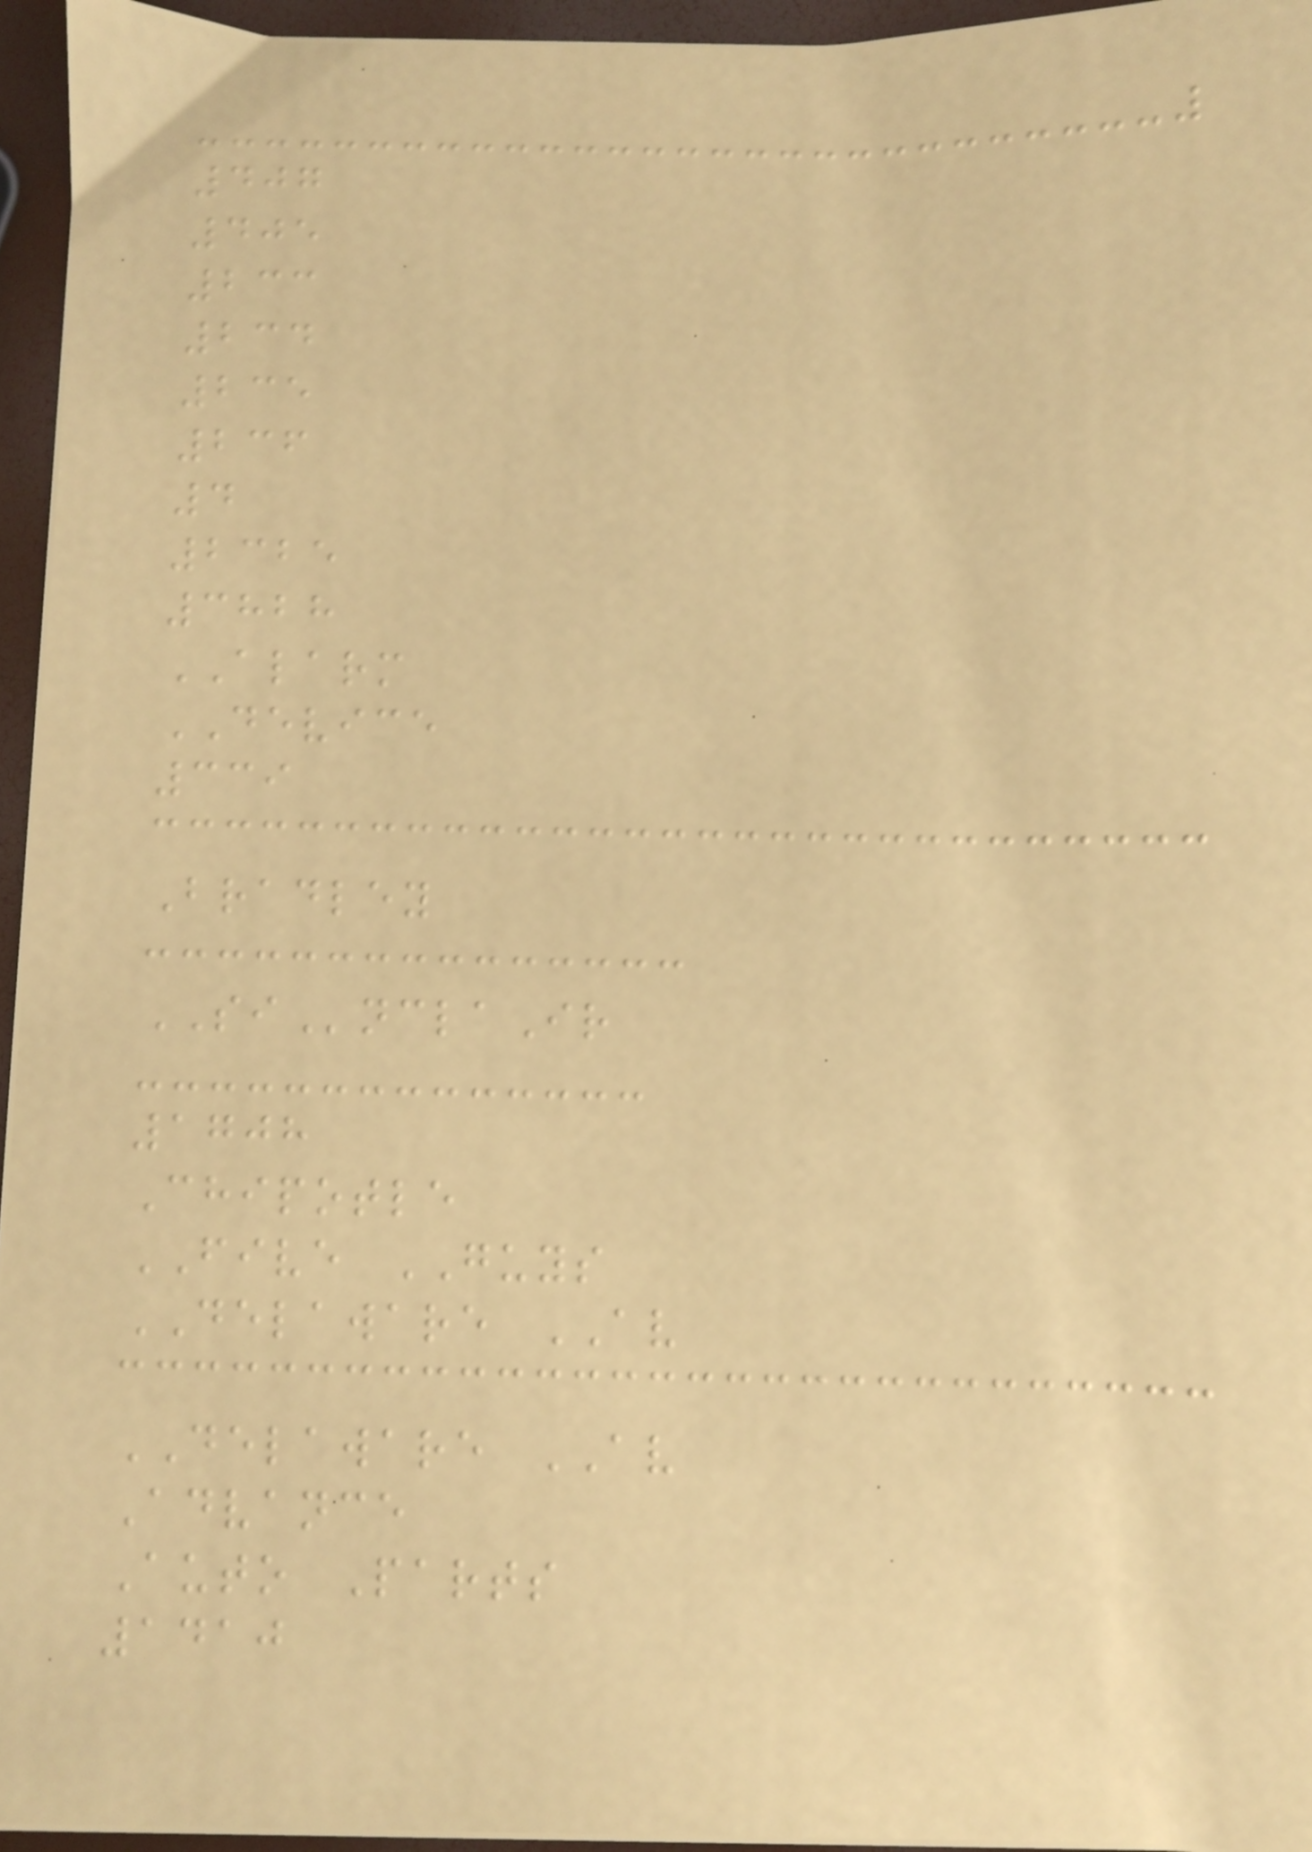407
405
233
234
235
236
4
2325
3828
ALARM
DEVICE
339
Bradley
SInclaIr
1708
Chipotle
FIVE GUYS
DELAWARE AV
DELAWARE AV
Advance
Auto Parts
1410
